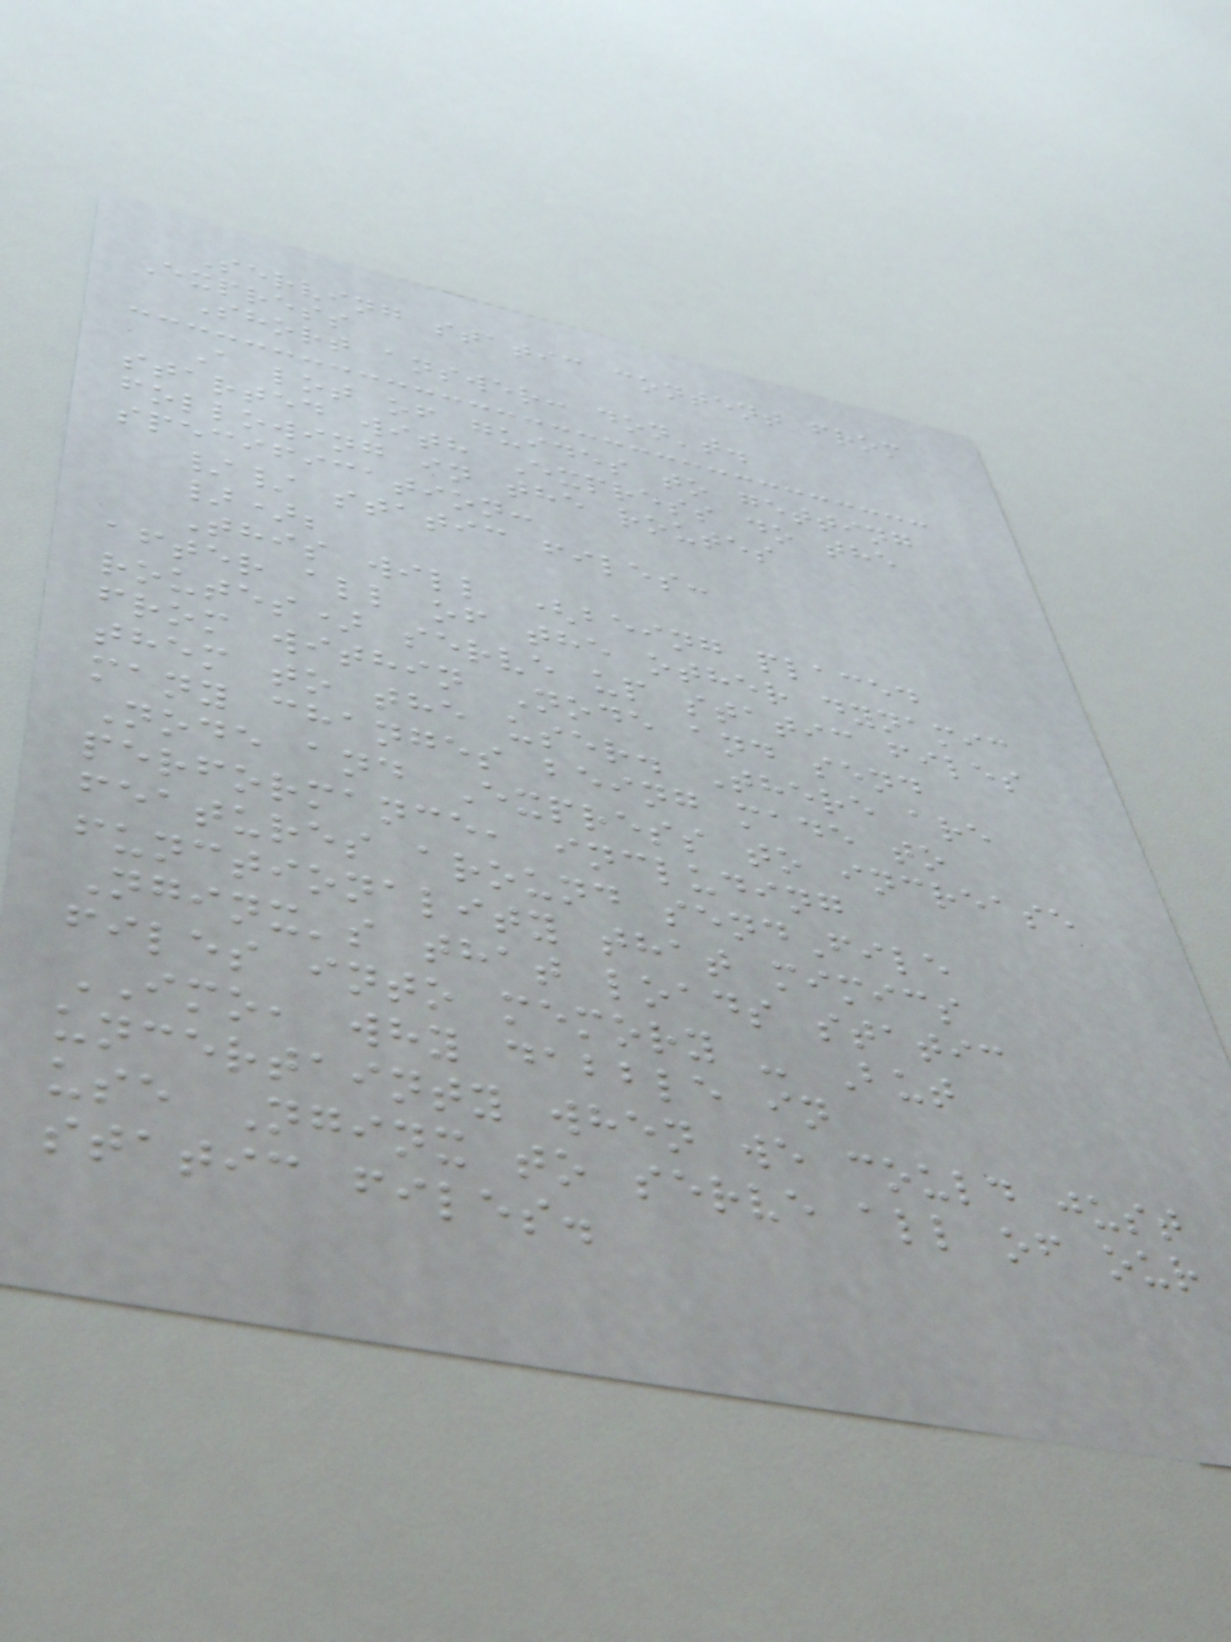Serving static content from
Express
Short answer: don't.
A lot of guides to getting
started with Express do the
following in the routes
specification:
// static files:
});
This will (being placed
after all of the other dynamic
routes) serve up static files
from within Node and send
them to the user. There are
many changes being made to
Node and Express to increase
performance, including
features around sendFile
functionality that mimics
Nginx's that loads static
files into memory - But
IMO, why dabble in
uncertainty when we could just
use Nginx to serve all of our
static files.
